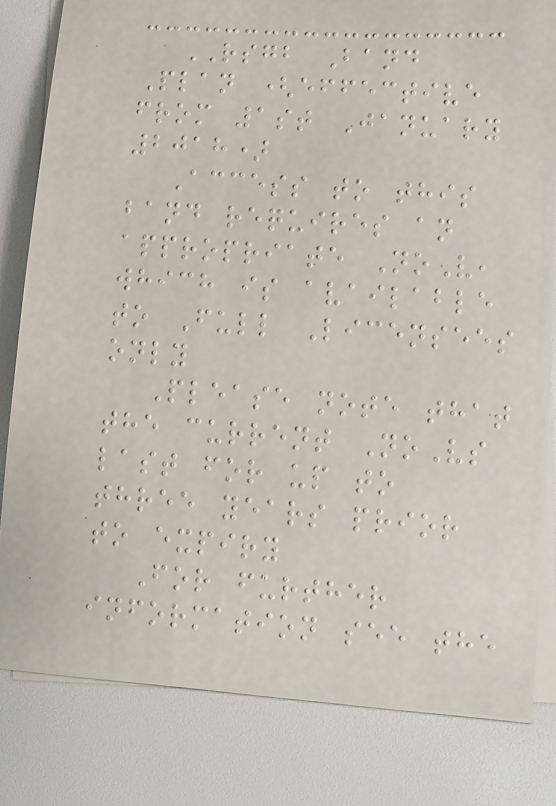RSGB Band
Plan (effective
from 1st January
2018)
Access to this
band requires an
appropriate NoV,
which is available
to Full Licensees
only
Please note that
the current NoVs
last for up to
three years prior
to expiry
For further
information see the
